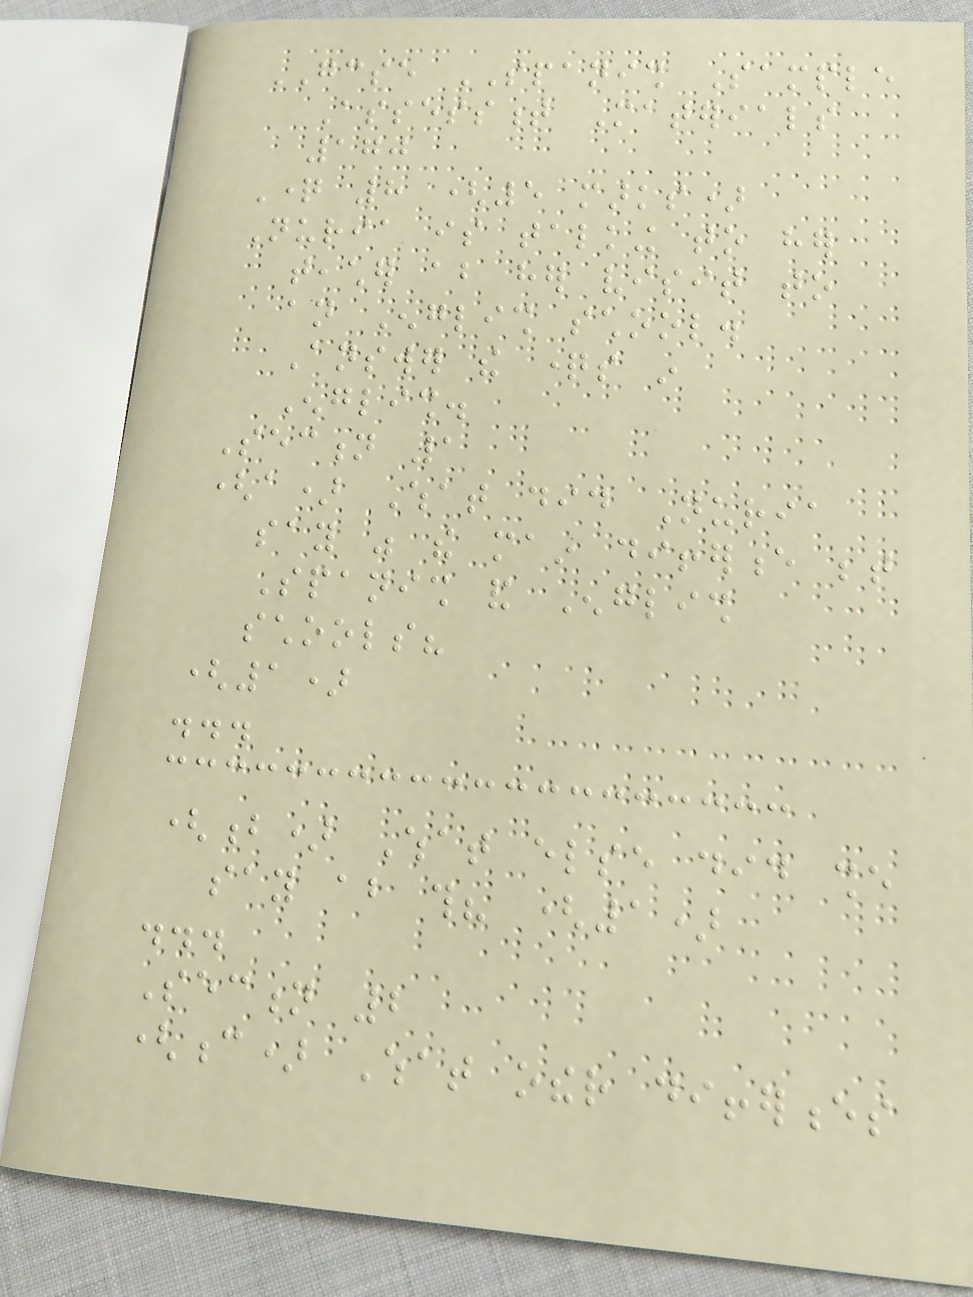GCSE SPANISH Sample
Assessment Materials
170
Question 8 (5 marks)
Nuria is talking to her
teacher about her visit to
an English school.
Answer the questions in
English.
Section 1
(a) What did Nuria
say was the main difference between
Spanish and English
schools?
(1)
...
(b) What else did she
say about this? (1)
...
Section 2
(c) What other differences
